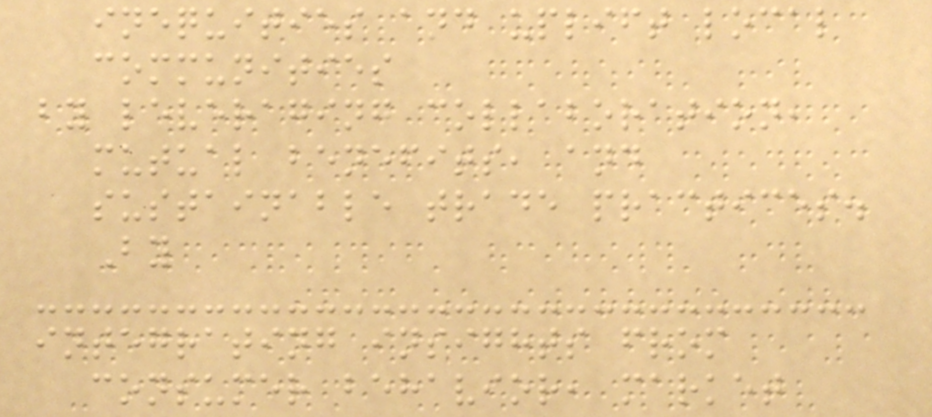inequities and uplift local
communities
by leveraging collaboration,
mutual benefits, and
sustainable trade practices.
By
integrating insights from
consumer behavior, market
